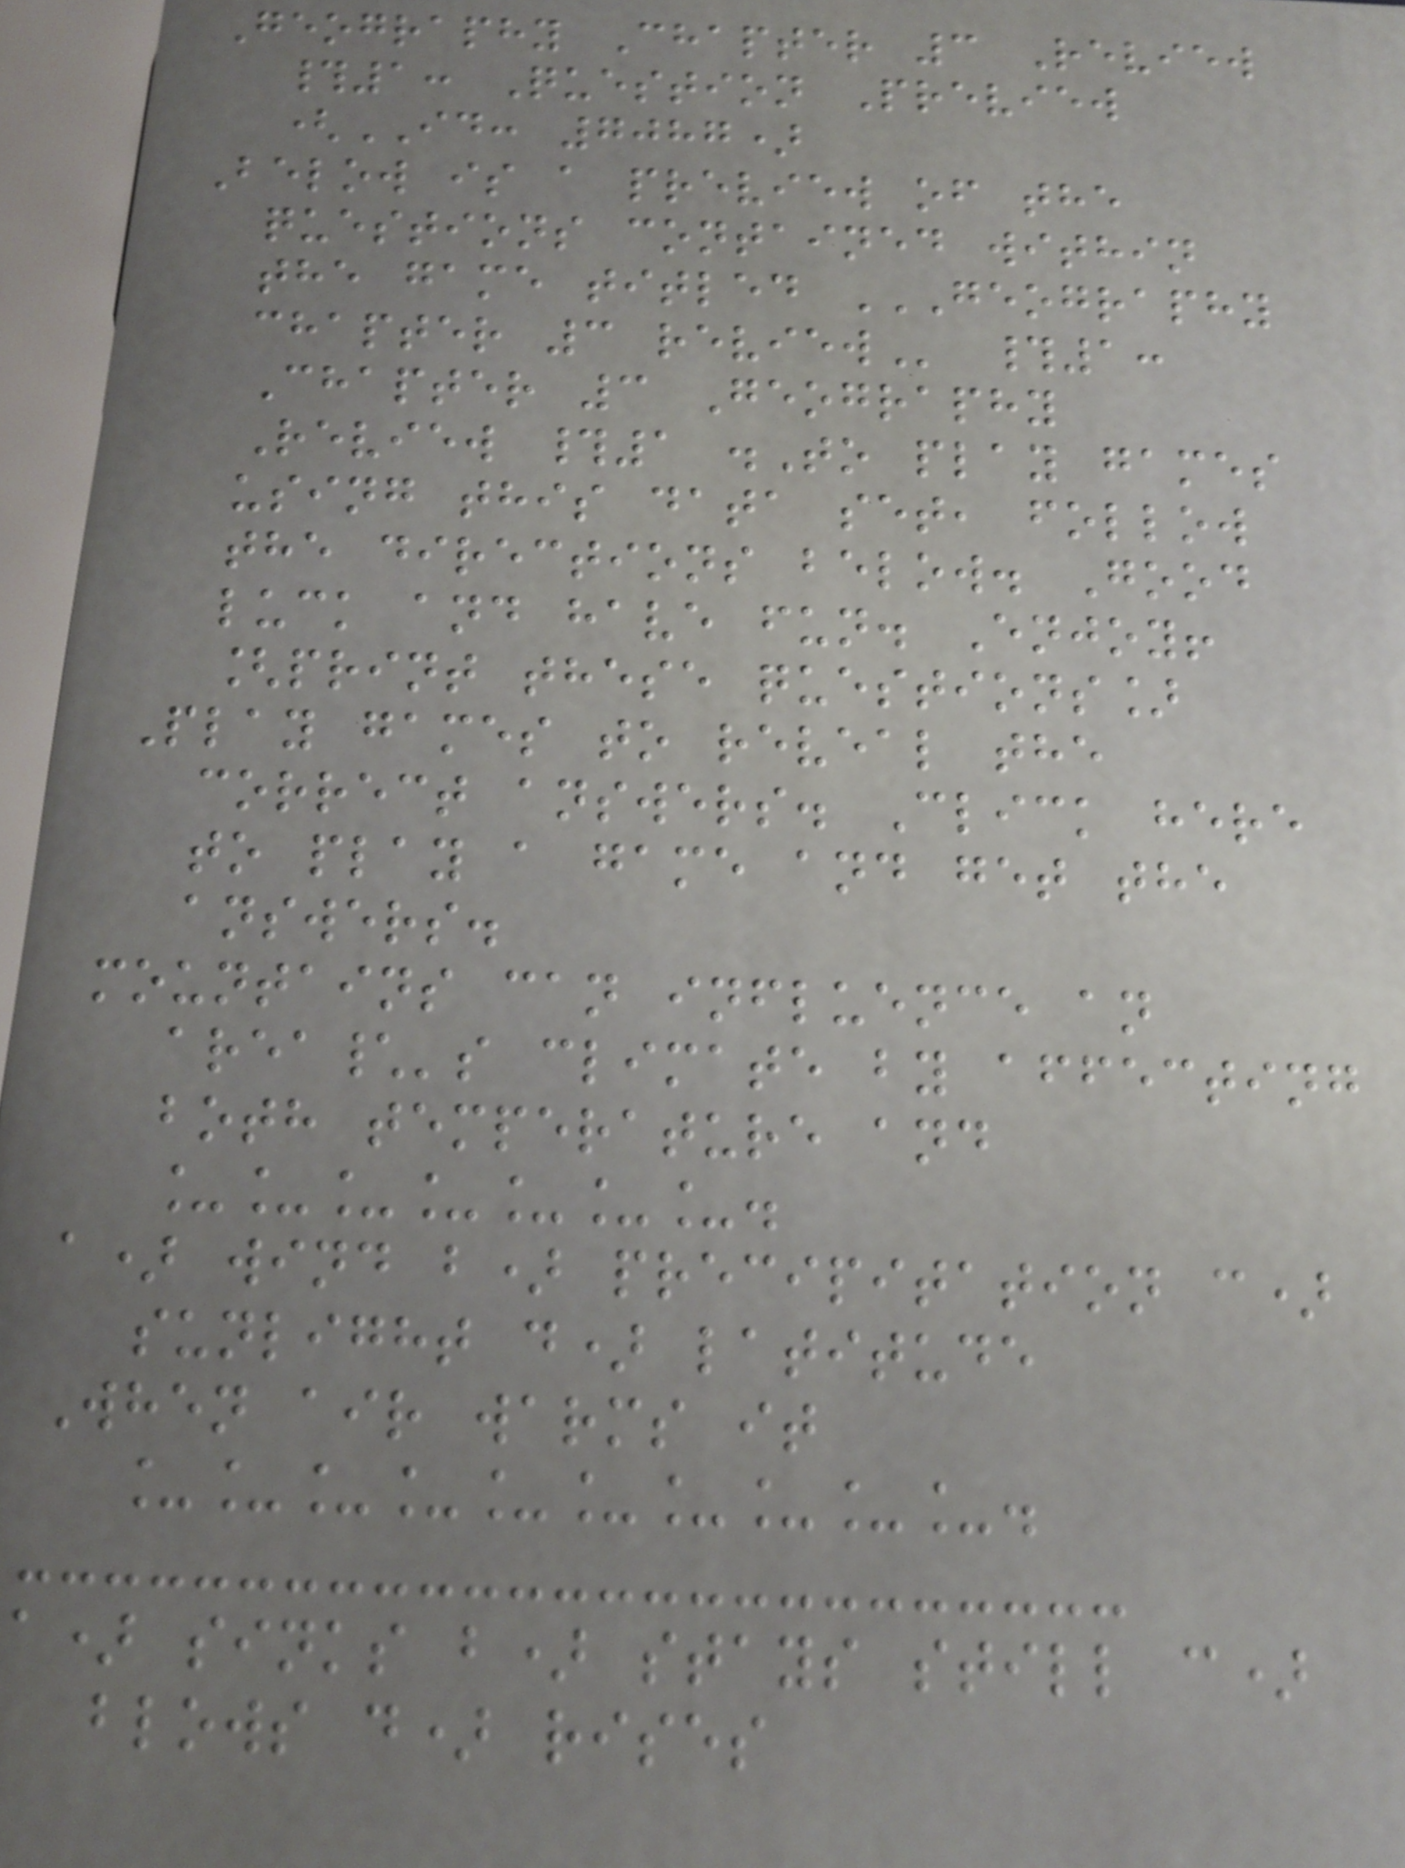Geography Chapter 3 Review
#1: Question Preview
(ID: 7087)
Below is a preview of the
questions contained within
the game titled GEOGRAPHY
CHAPTER 3 REVIEW #1:
Chapter 3 Geography
Review #1 .To play games
using this data set, follow
the directions below. Good
luck and have fun. Enjoy!
[print these questions]
Play games to reveal the
correct answers. Click here
to play a game and get the
answers.
mountains can influence an
area\'s climate by affecting
both temperature and
_______.
a) wind b) precipitation c)
sunlight d) latitude
When air warms it
__________.
a) sinks b) stays still c)
blows d) rises
